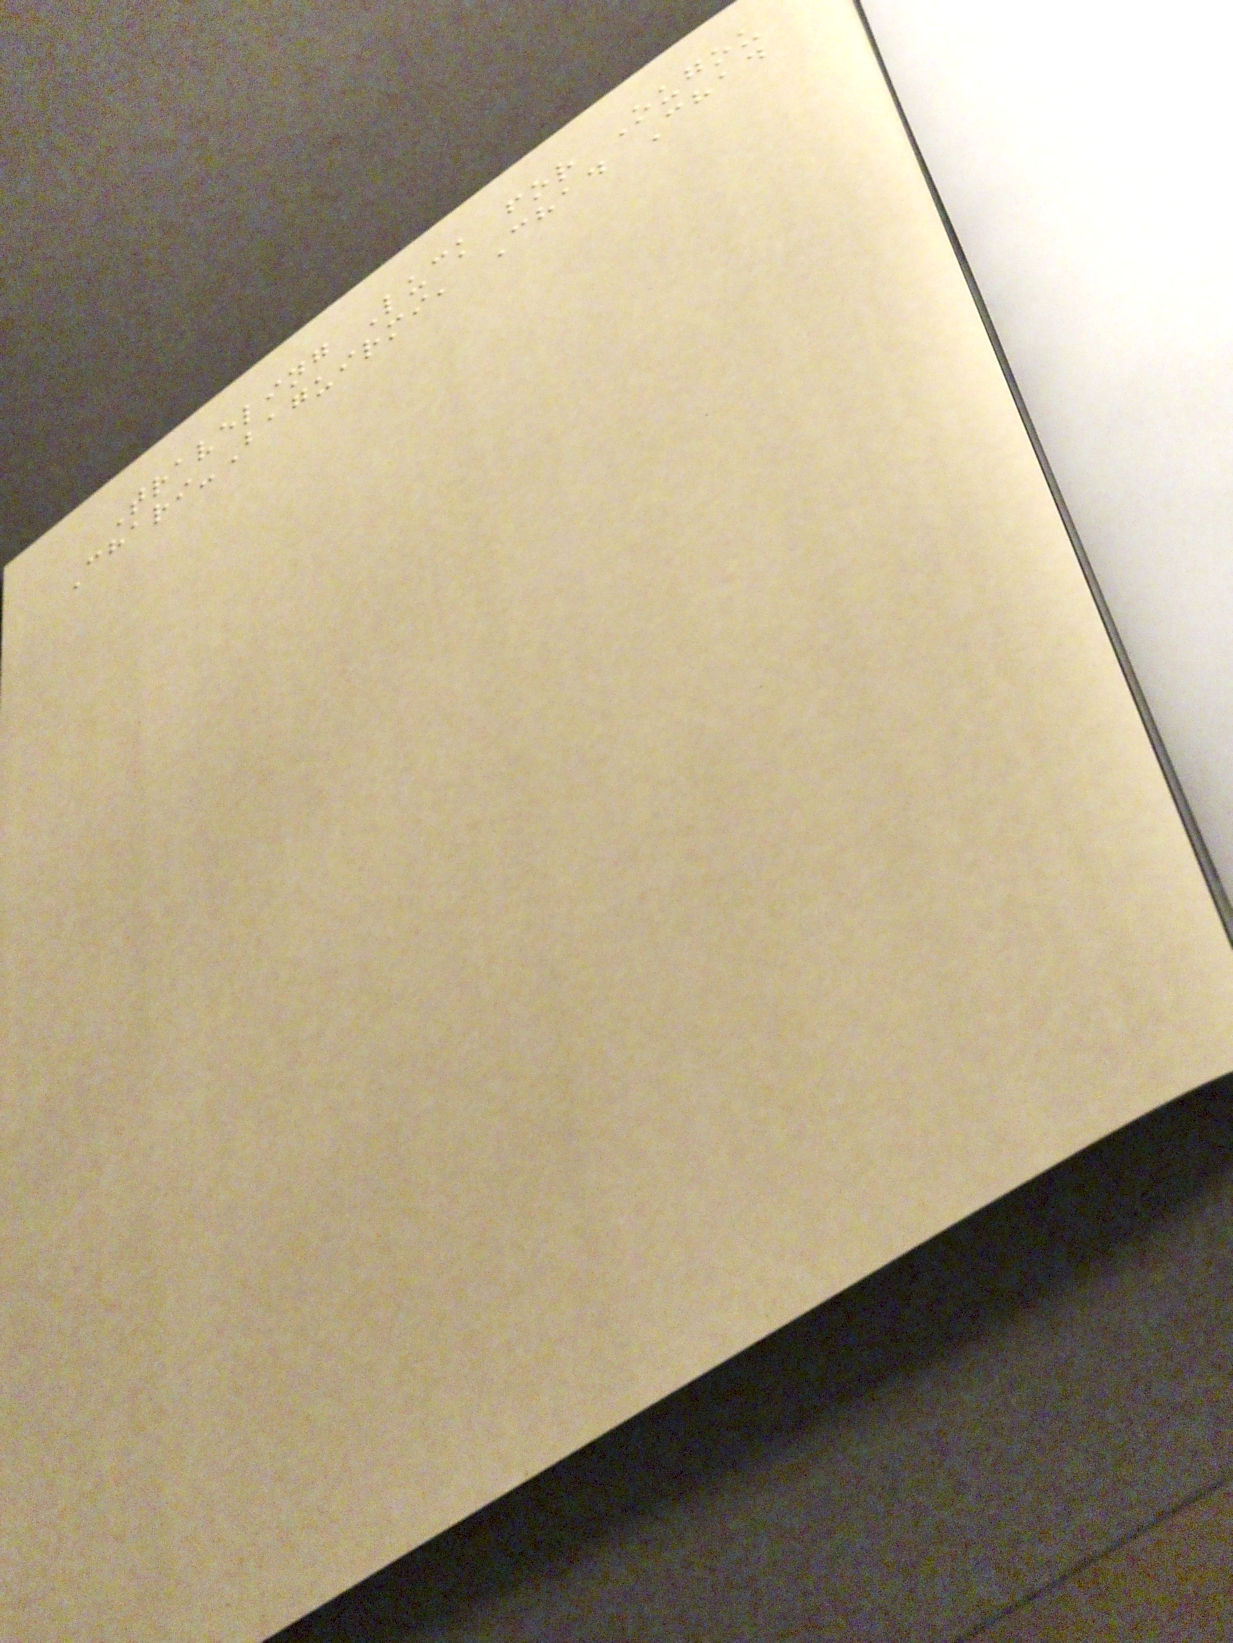Traveling Luck for Ougou
Chari-Baguirmi, Chad Chad
